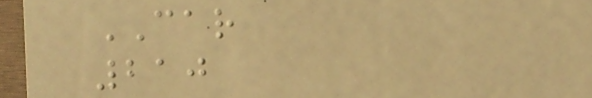CAR
210
